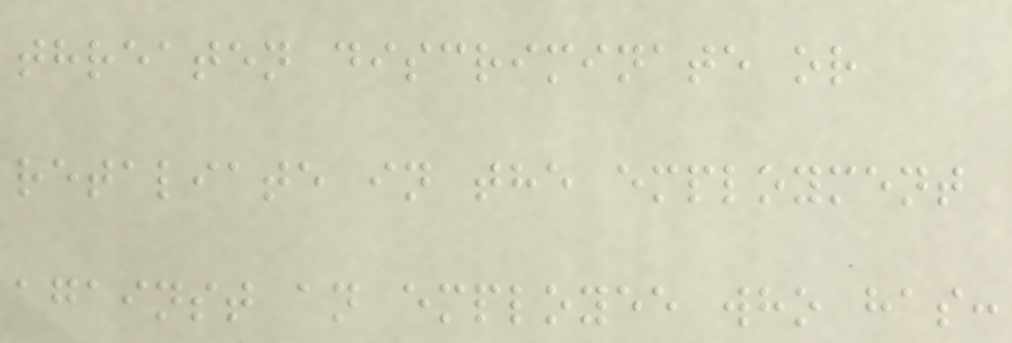threaten discriminate or
retaliate in the employment
against an employee who has:
